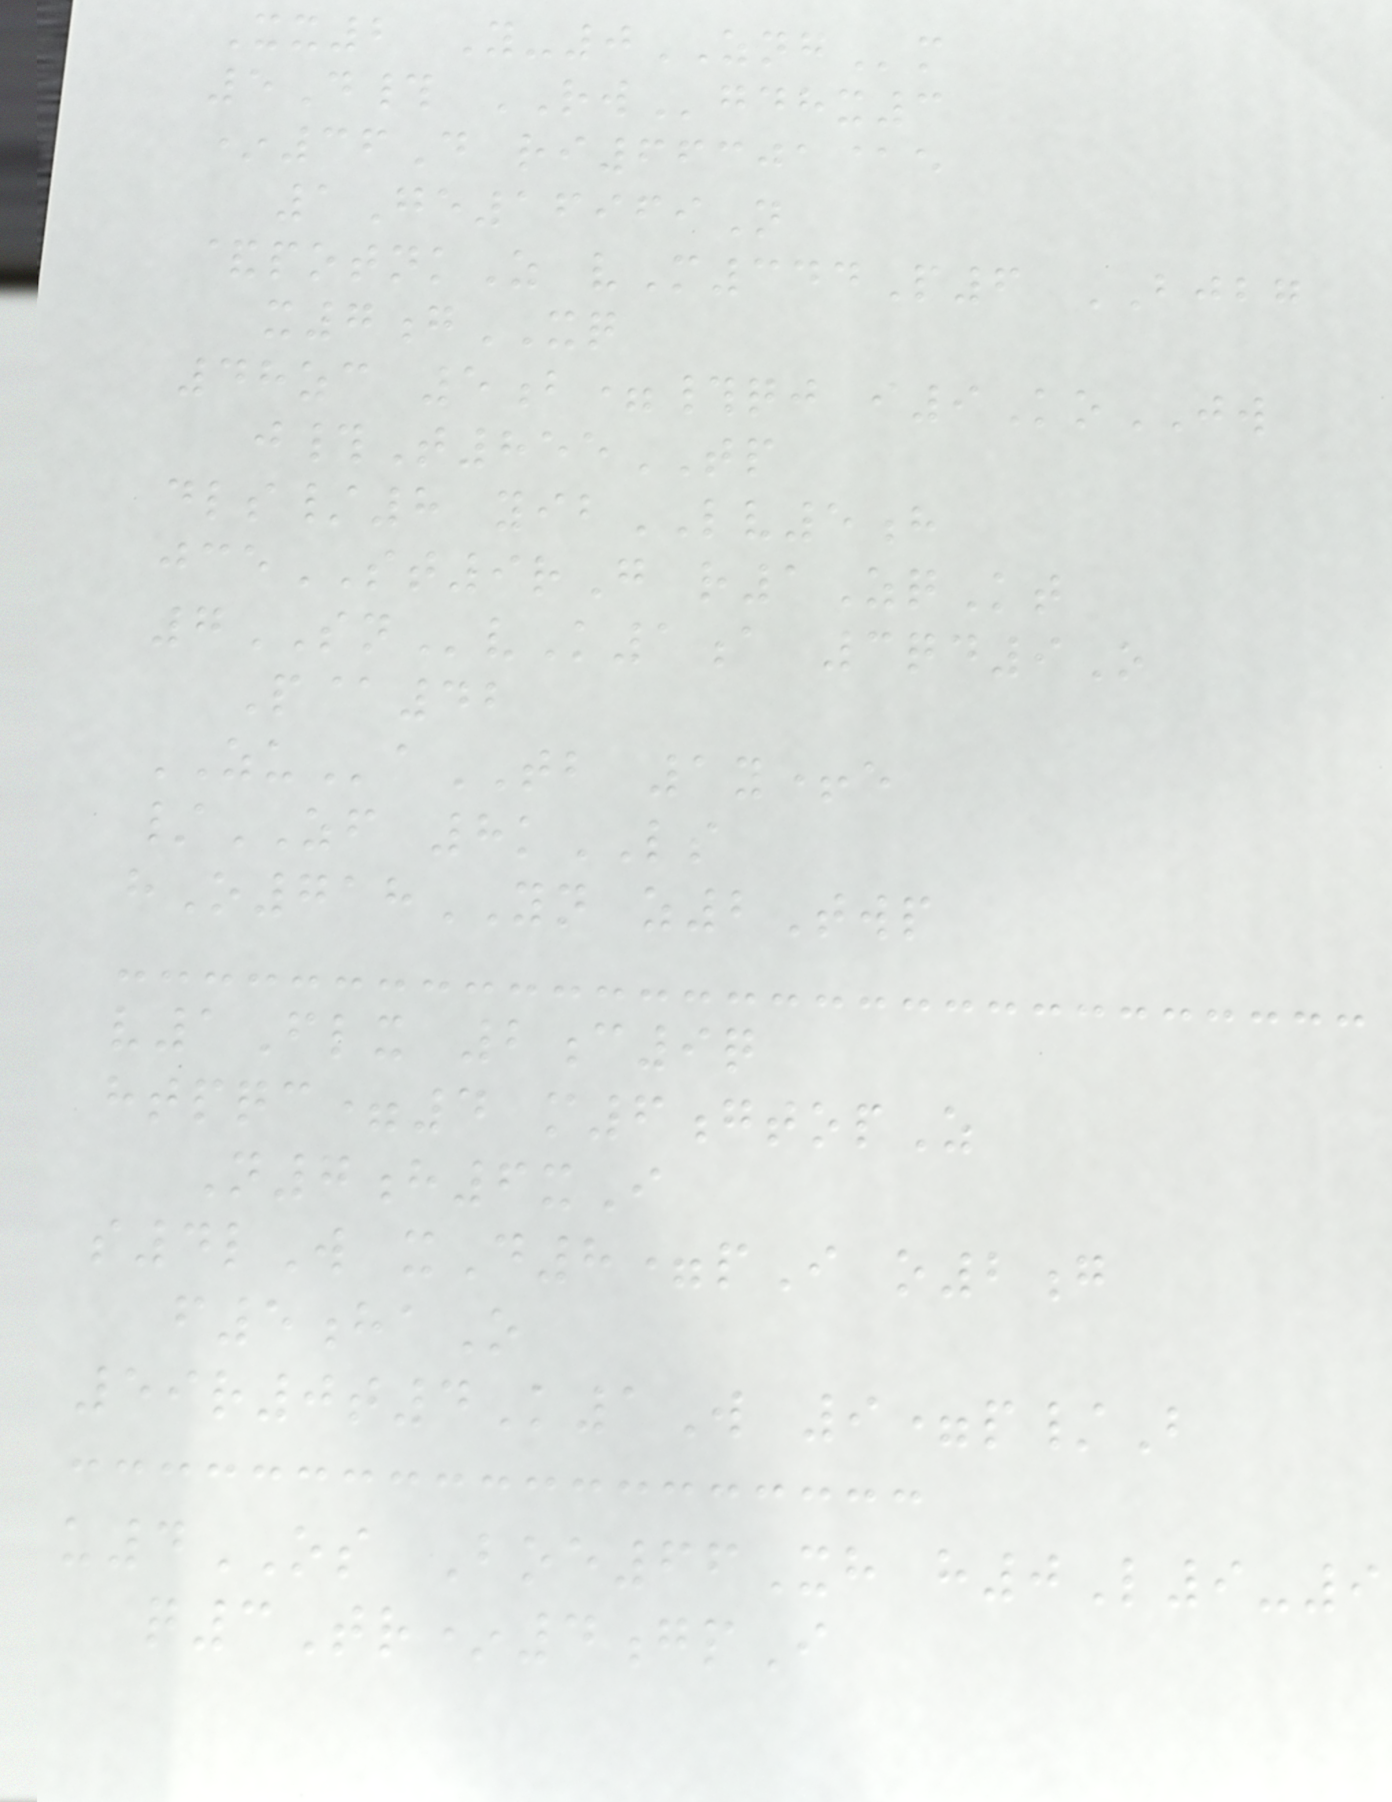Xx2 Y-0ZNGm
5D# RWgdhx3
*36D ri66301@e
1Ge16969N
&potnkZ vM344P6 BJBG
x7gXQ
48zc 5b=#qj i9KoJW
j#T855TP
dls/8 yibLV5h
jceST9rG r1ZqKt
7SNvK1a 3qd9O
P@42
ZUaTB 1y+e
/ZF 8kLS
hO718YN z2Twp
v1Flx 2c9q
htpqc=4 m6gtopZ
N7h6xI
s4lW xD8=pI o2g
f5haO
59r0t4K1W 9=p/B
u4OS Boe66Xh h0L9-9
q3Tr*4gpI
